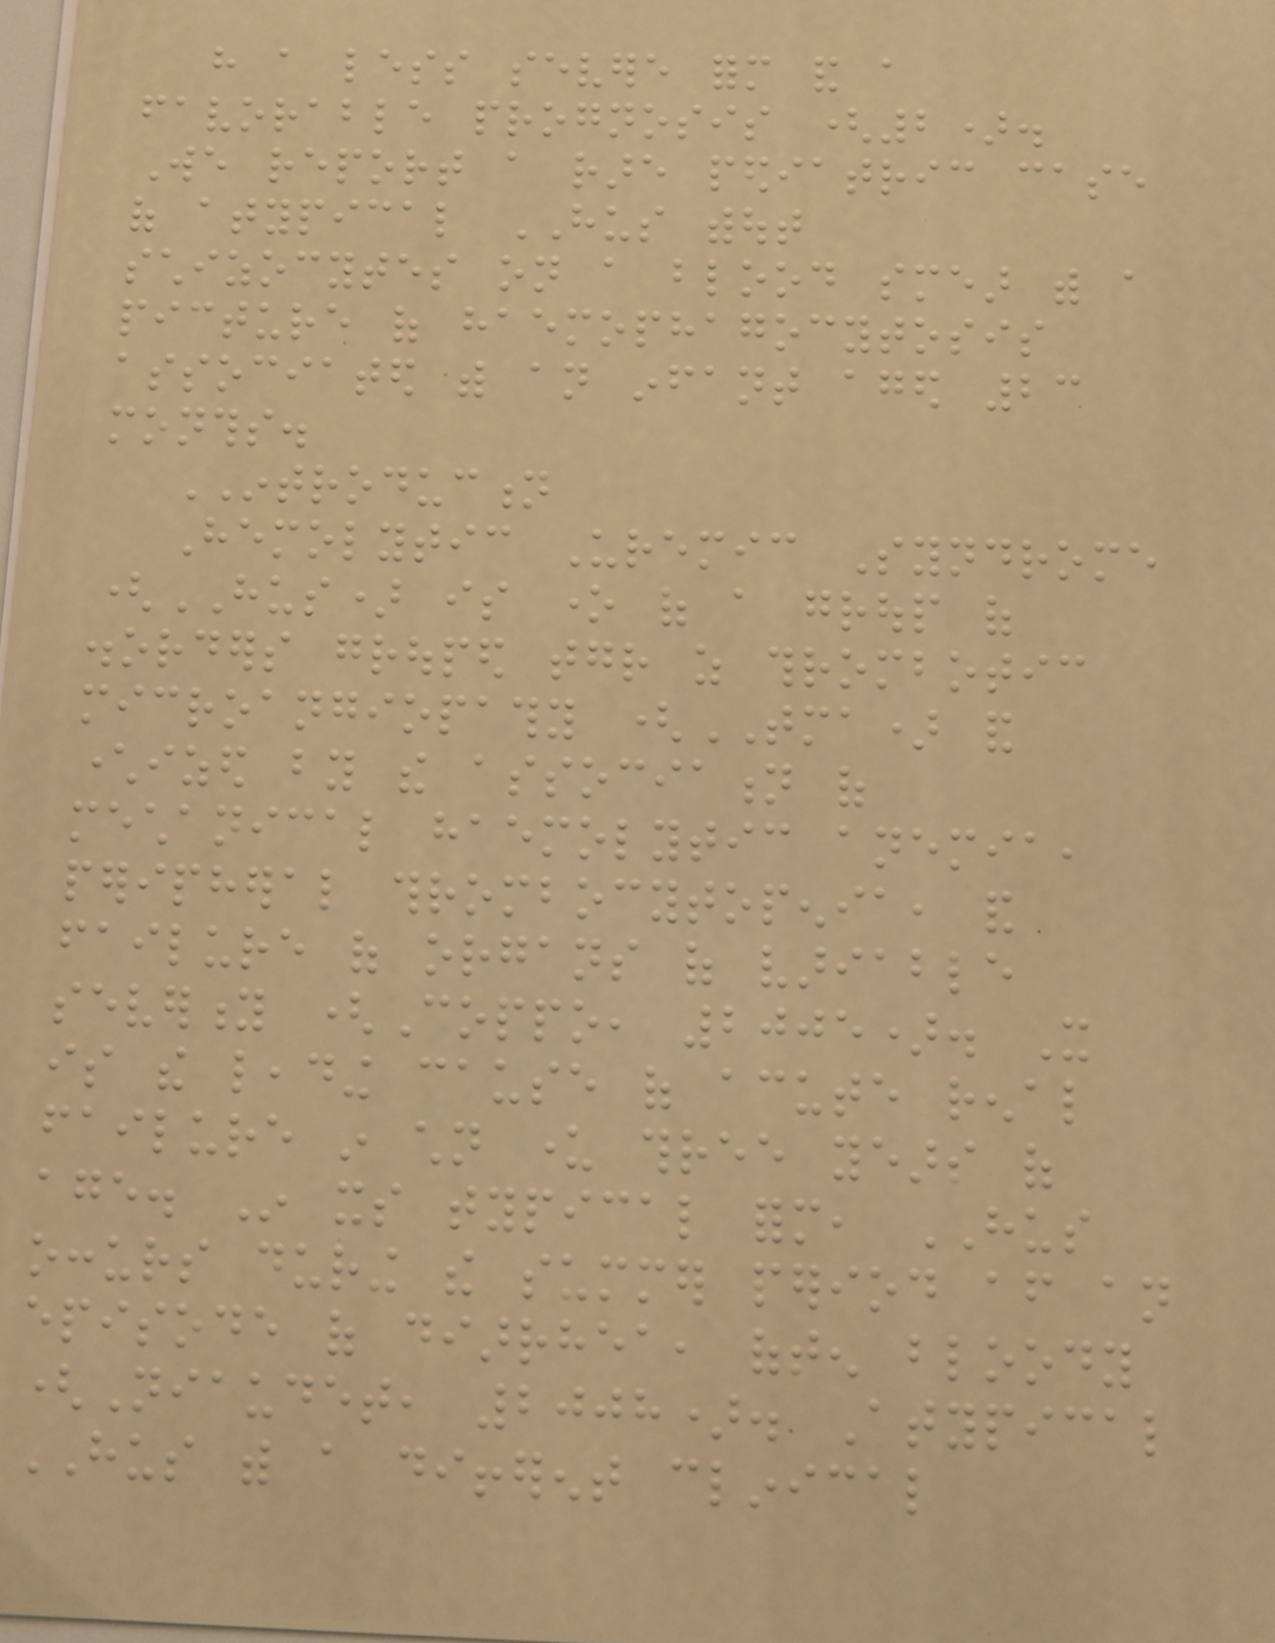have a less severe form and a
favorable prognosis (2).
We report a rare pediatric case
of atypical HUS without
schizocytes on a blood smear with a
picture of haemophagocytosis
associated with an infant aged 23
months.
INTRODUCTION
Hemolytic Uremic Syndrome
(HUS) is one of a group of
disorders grouped together as thrombotic
microangiopathy (TMA) and
characterized by the association of
mechanical haemolytic anemia,
peripheral thrombocytopenia, and
failure of organs of variable
severity (Coppo, 2005). It
is the leading cause of acute renal
failure in children under three years of
age. In its typical form, HUS
occurs during the summer period after an
episode of diarrhea, often bloody
(Niaudet, 2008). Atypical
HUS with a different clinical
